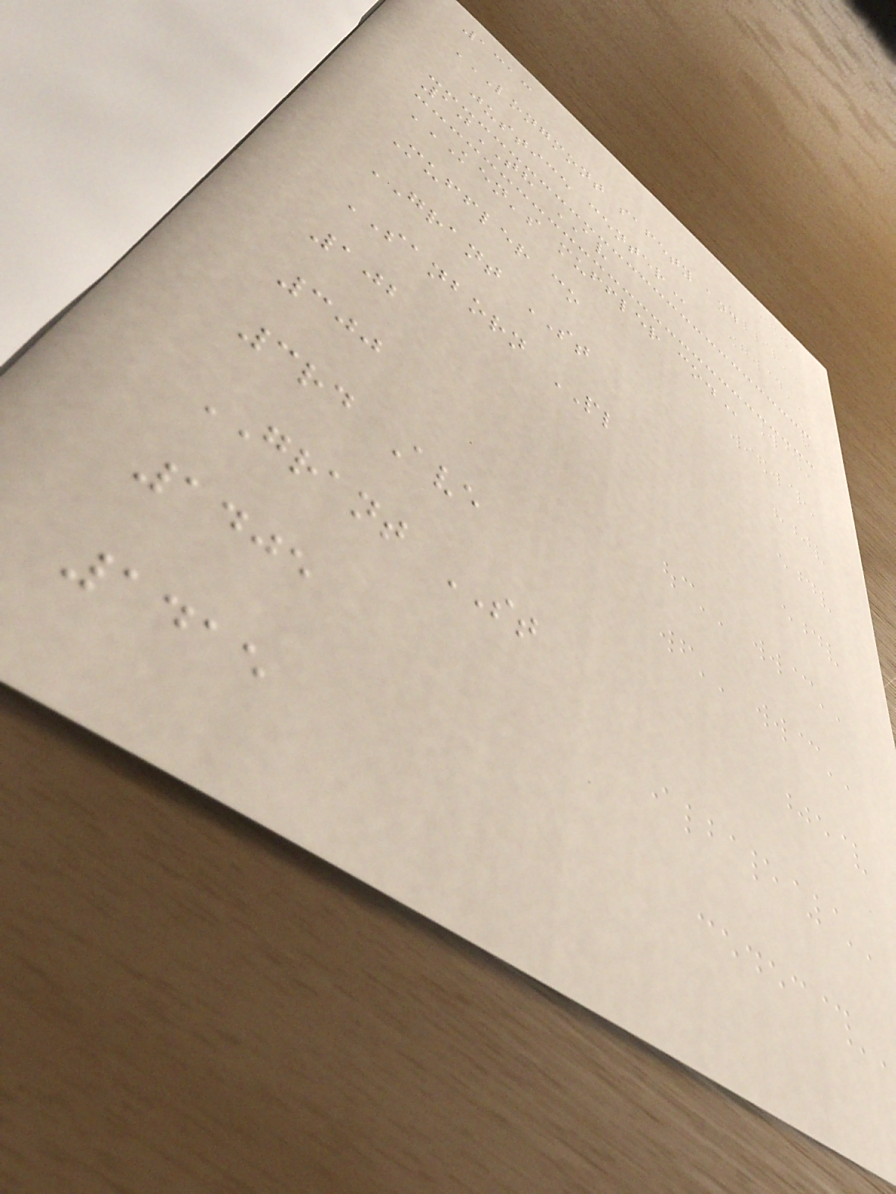1313
LONGMONT SAFETY AND
JUSTICE CENTER
10TH AV
KEN'S MUFFLER CO.
Muffler co
GRANT ST
SANBORN PL
102
300
3rd Ave
GRANT ST
1405
1415
